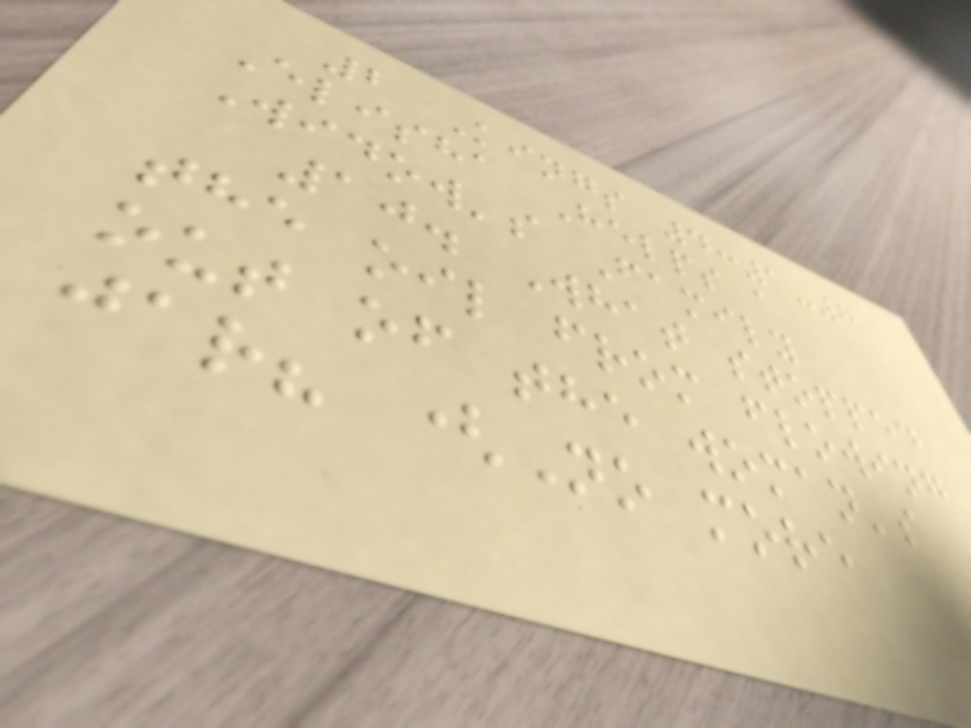2 Kings 4:1-7
Elisha Helps a
Widow's Family
10. What stopped
the oil from flowing
out of the woman's
jar? (No more
